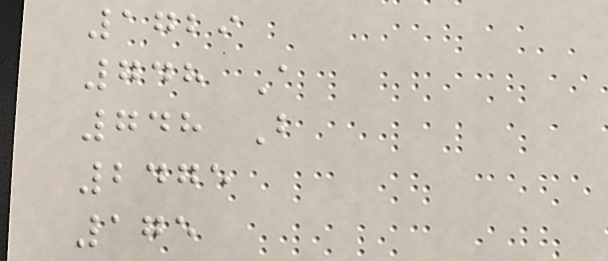1729
748 A
748 B
2475
175
